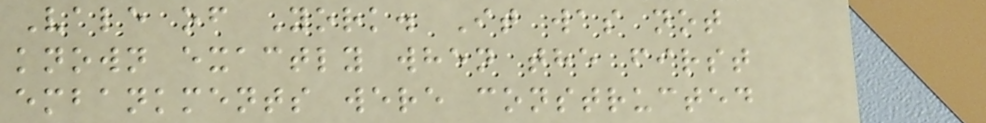Vale of York. It was not
known exactly when the first
embankments were constructed
